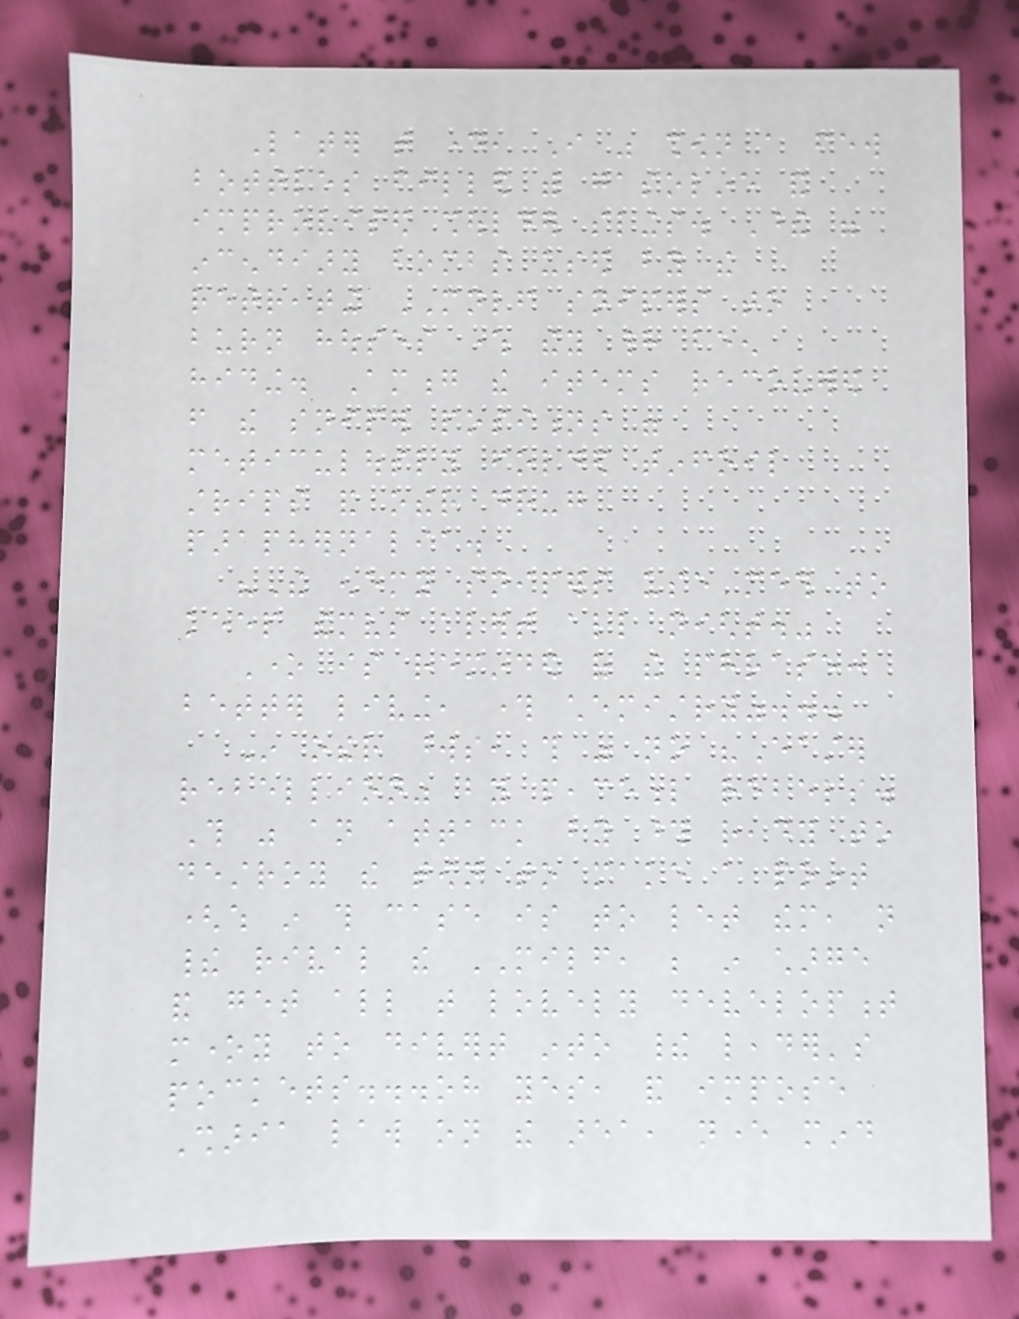Later that day, I was shown a few
bottles filled with gasoline and
improvised shoulder slings. These were
incendiary bombs used by the
retreating MNLF snipers to
burn houses where they had been
hiding. Among the items recovered
from the sniper positions were
meticulously folded tinfoil
strips and other drug
paraphernalia.
"The enemy snipers use meth to
keep themselves alert all night."
One is reminded of the phrase:
better living, through chemistry"...
In other words, this was no "Easter
rebellion" by peaceful rebels.
This was an attack by those ready to
destroy the town to make a point
(which in this case is to let them, not
their rival the MILF, be in charge
and get all that lovely development
money to divert into their leader's
pockets...oh yes, and impose
Sharia law on the area, never mind
